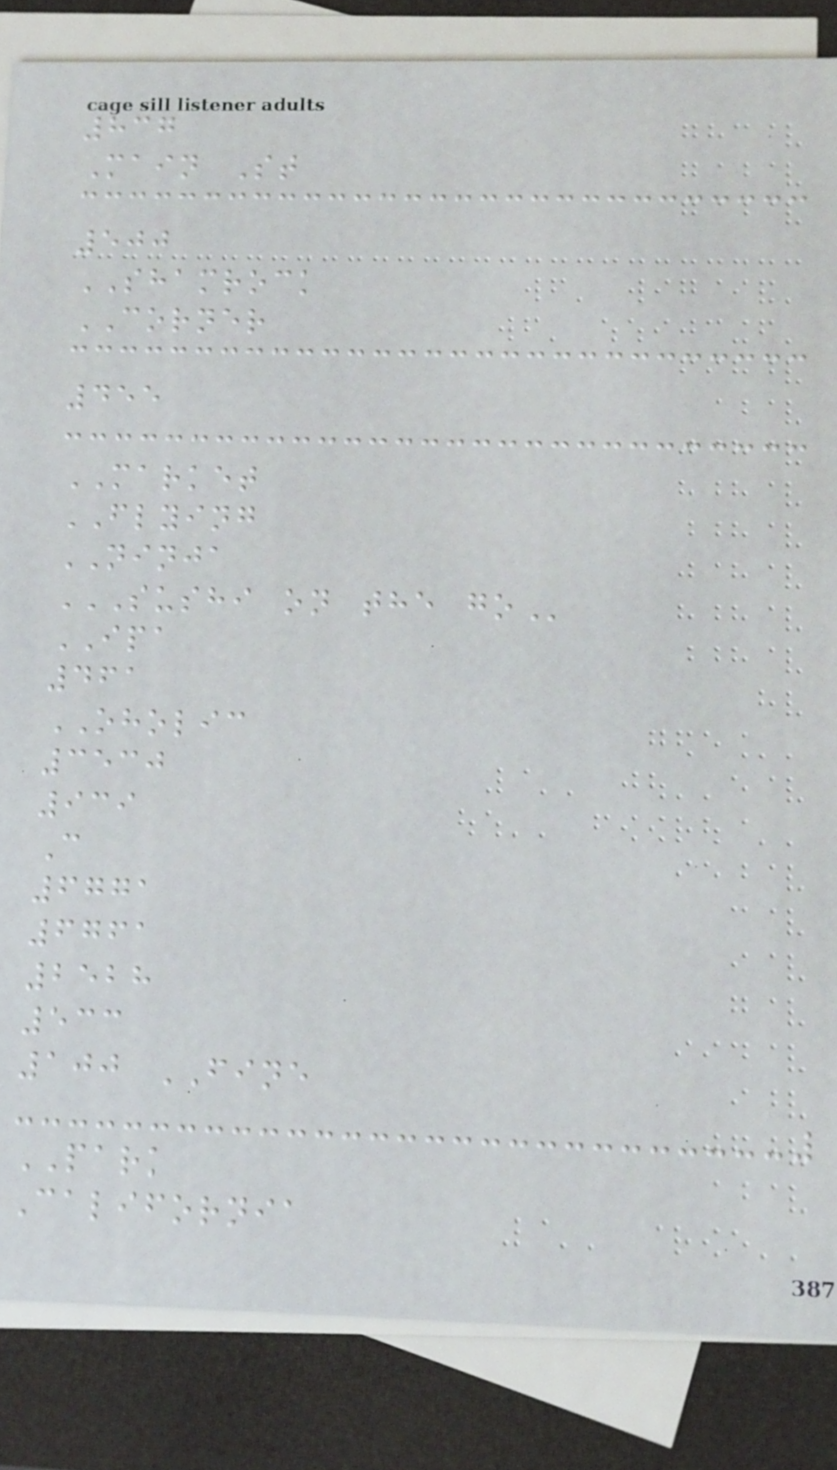837
Main St
500
SHAMROCK
CORNER
455
MARKET
FLYING
NINJA
SUSHI ON THE GO
IPA
461
OHOLIC
3530
939
C
6771
6761
2528
533
100 FINE
PARK
California
